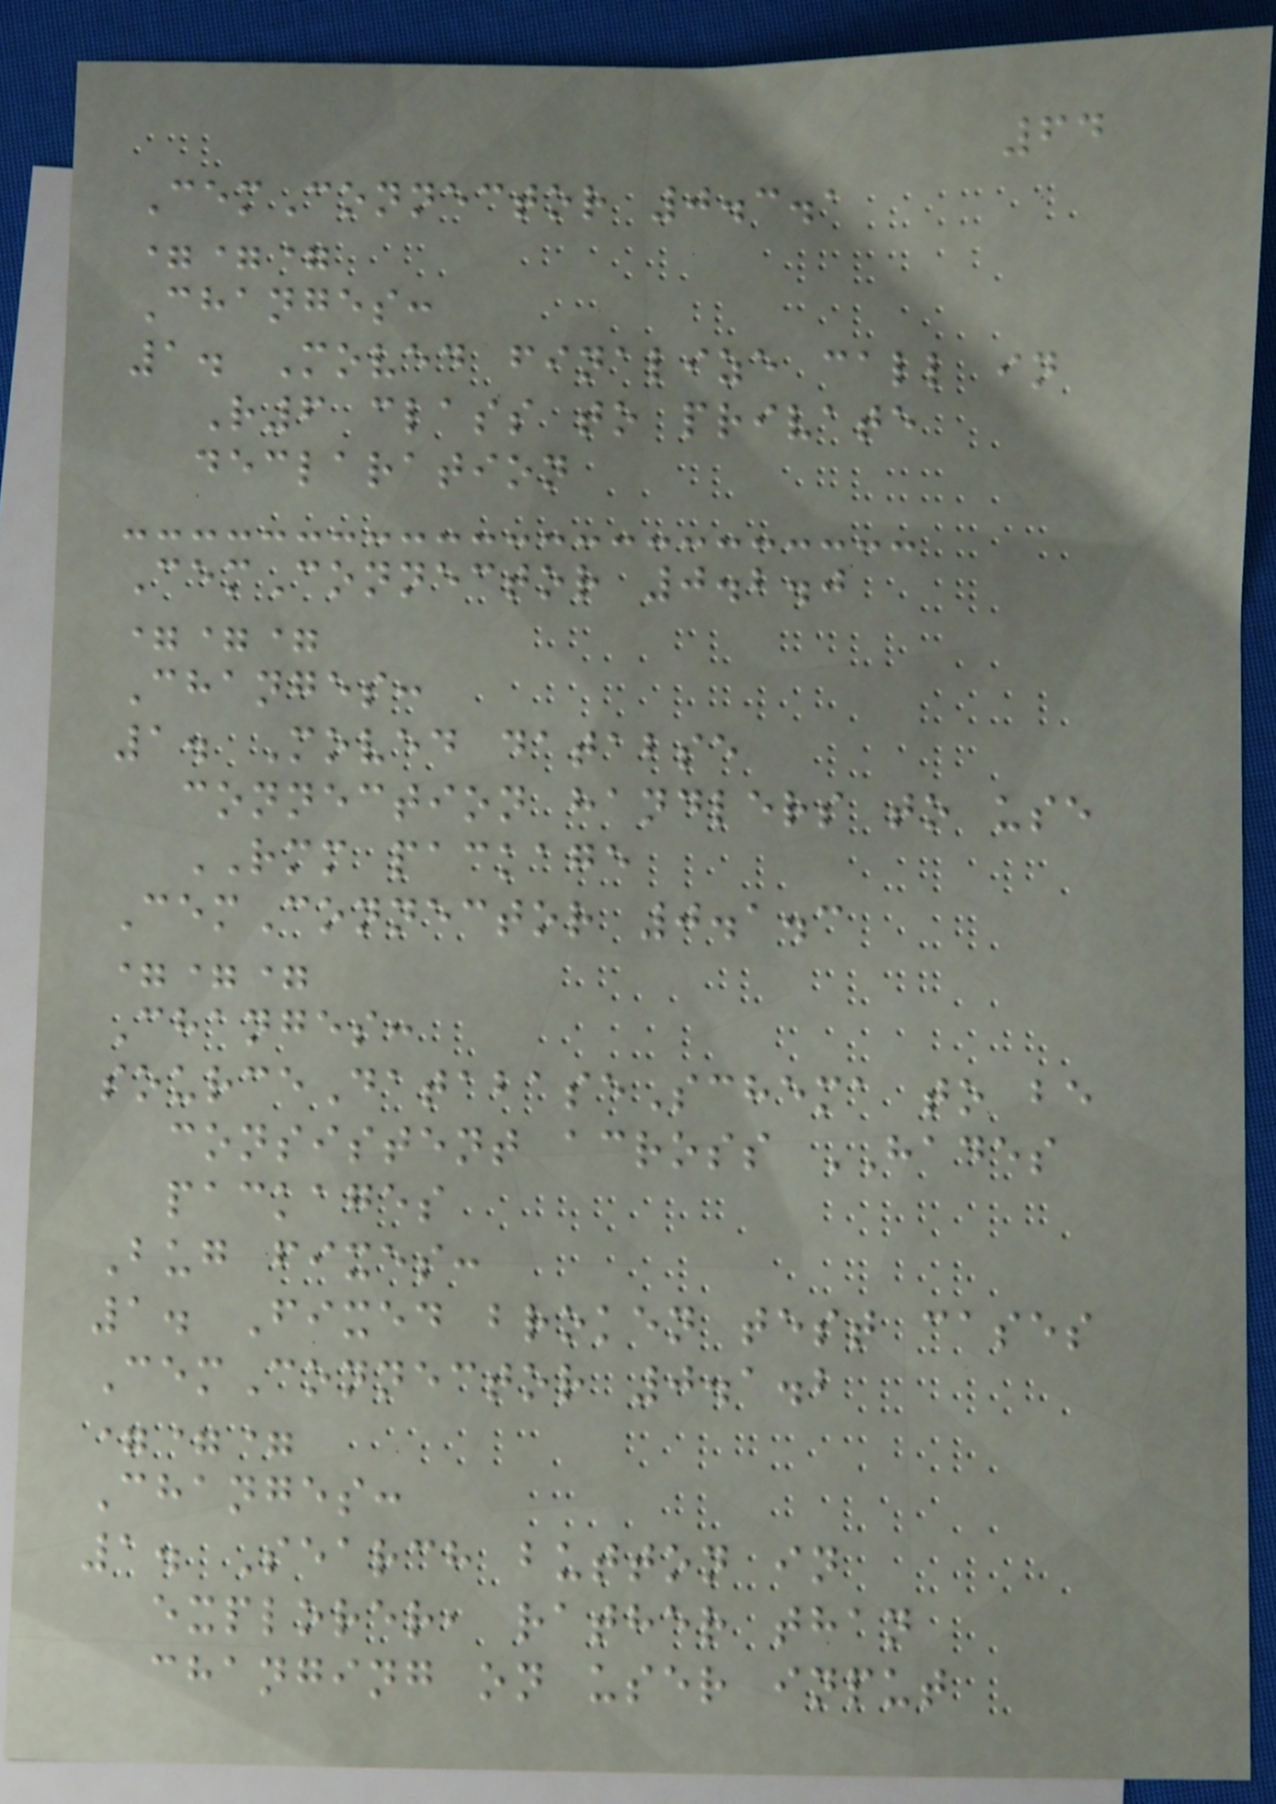64
CemConnector 0.3.1
===
Changes:
1. Moved finalize call in
R6 class to private
declaration
CemConnector 0.2.0
===
Changes:
1. Moved databse
connection handlers to use
RMM package
CemConnector 0.1.3
===
Changes:
sourceDatabaseSchema to be
consistent across HADES
packages
Bug fixes:
1. Fixed broken test cases
CemConnector 0.1.2
===
Changes:
1. Search button in
explorer, rather than
changing on user input
